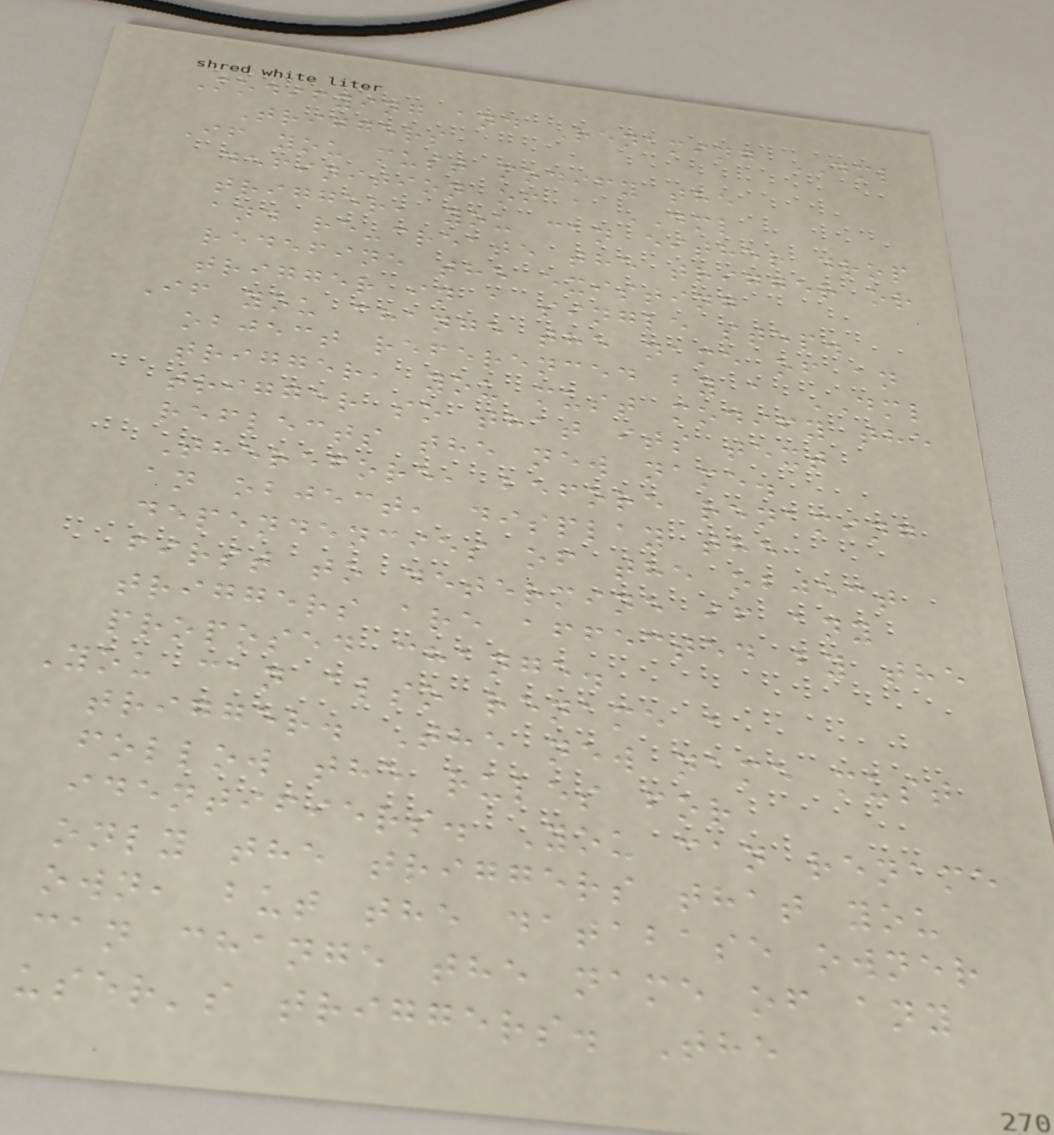Modifying and Renaming DML
Triggers
If you must modify the
definition of a DML
trigger, you can either drop
and re-create the trigger or
redefine the existing
trigger in a single step.
If you change the name of an
object referenced by a DML
trigger, you must modify the
trigger so that its text
reflects the new name.
Therefore, before renaming
an object, display the
dependencies of the object
first to determine if any
triggers are affected by the
proposed change.
You can also rename a
trigger. The new name must
follow the rules for
identifiers. You can rename
only the triggers that you
own, but the database owner
can change the name of any
user's triggers. The
